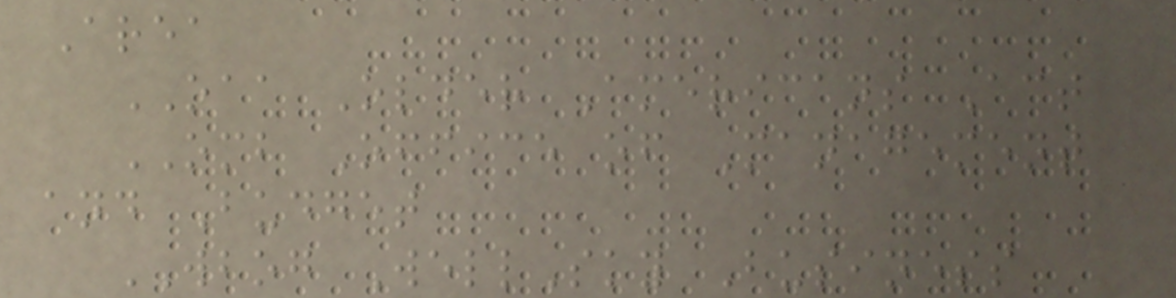Area
OAA Older Americans Act
OMB Office of Management
and Budget
WBOG WellSky Business
